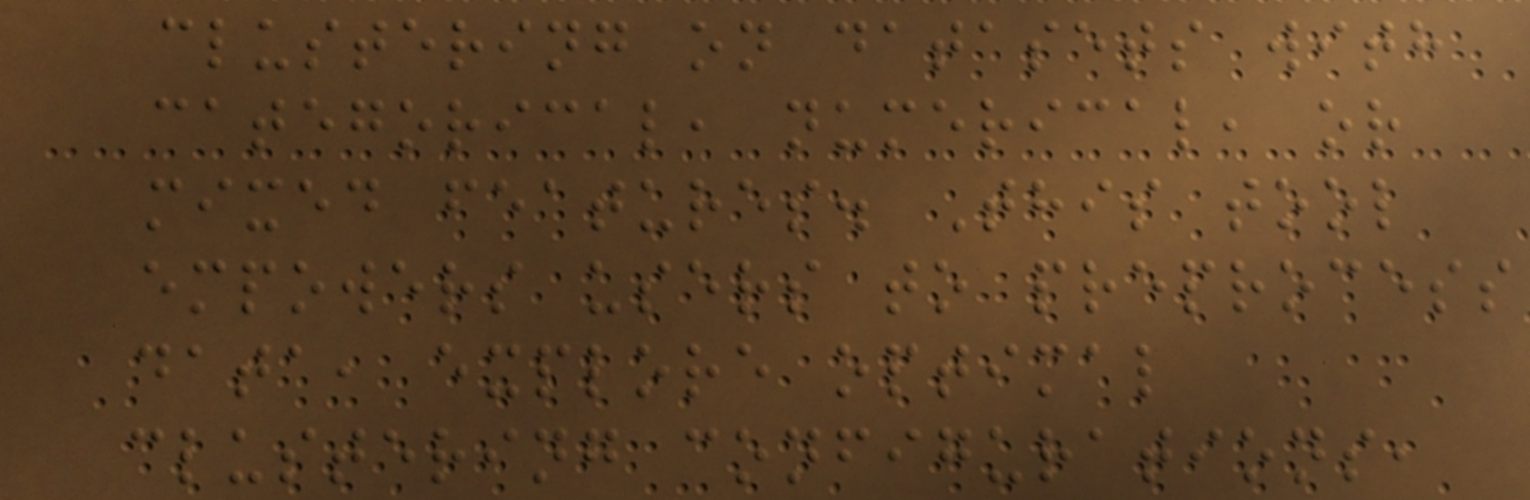clustering on datasets with
categorical, numerical, or
mixed features. This tool
empowers users to preprocess
data, explore optimal
clustering configurations,
